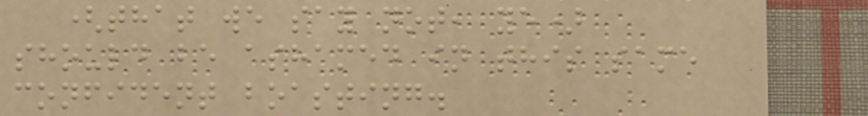(that we say not, ye)
should be ashamed in this same
confident boasting.
